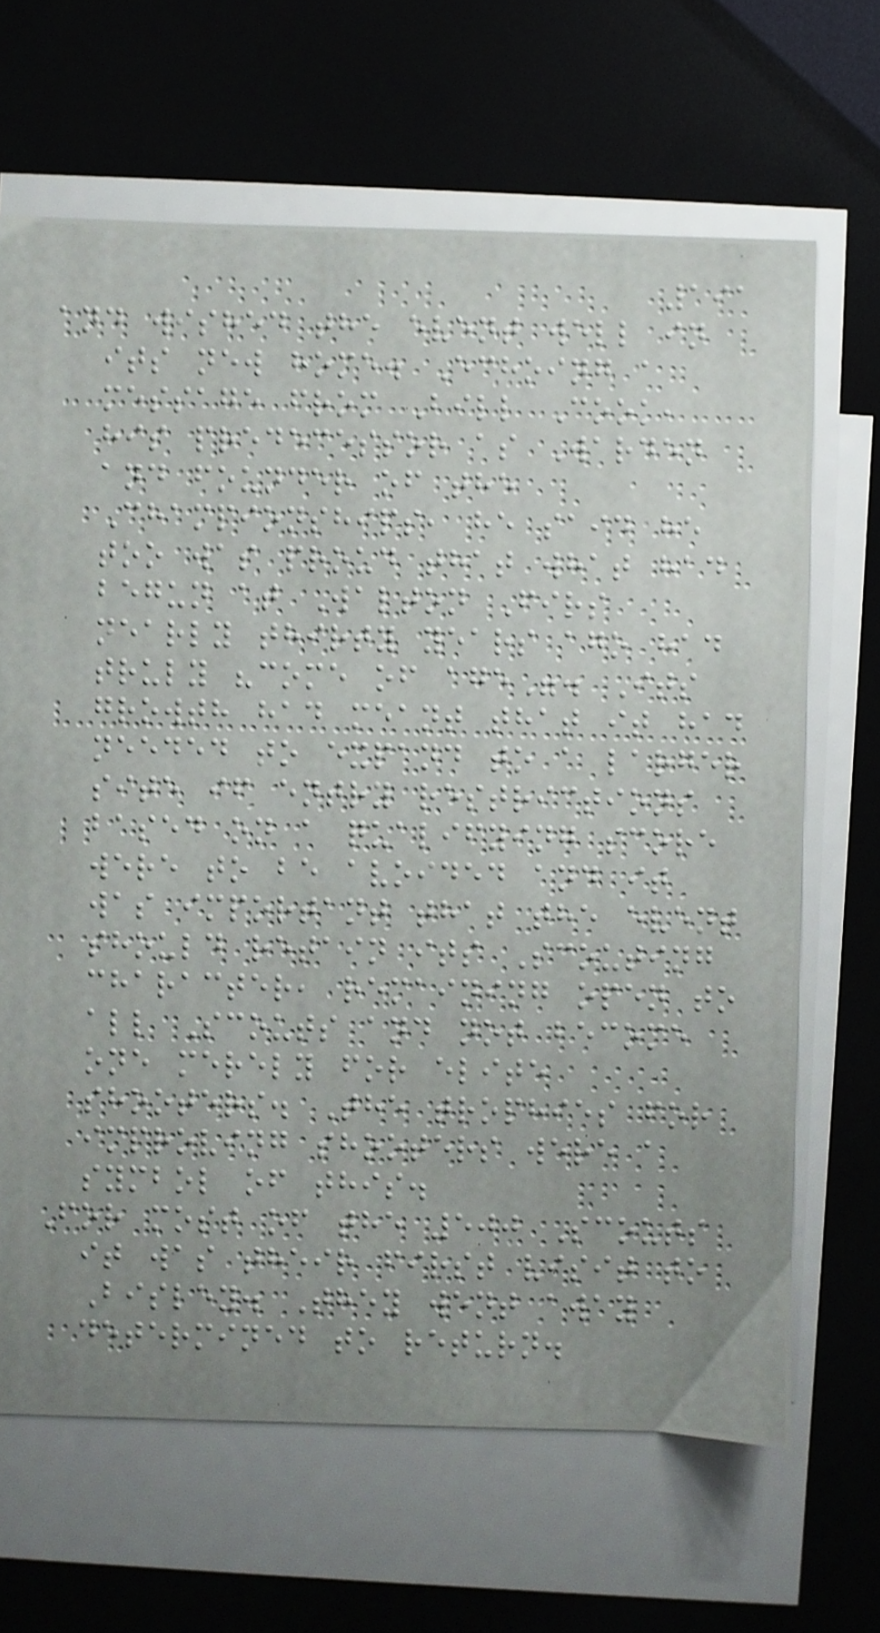191
and wished the event well in
its new home. Echoing a
message from Bill Cook,
his predecessor as Warden
and founder of the
Championships, he said he
too was proud that what had
begun at Walton Firs
nearly thirty years ago had
truly "come of age". Its
growth had meant that it had
needed to expand to a larger
site if entry restrictions
based on a qualifying score
were to be avoided and it
was important that the event
should retain its Scouting
character, remaining open to
all Scouts and not become
one merely for elite
shooters. The trophies for
improving shooters were a
symbol of this.
For most of the 500 Scouts
it was their first visit to
Bisley. They went away
determined to return.
